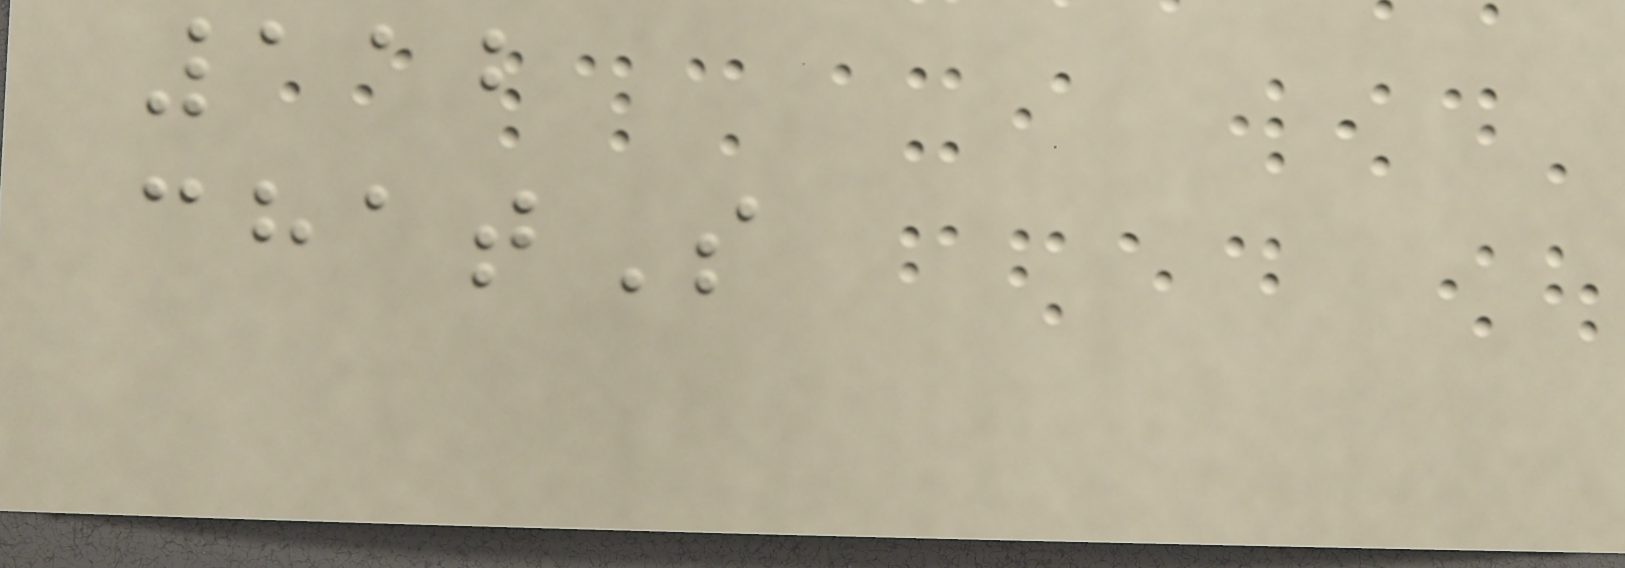112
chatS
